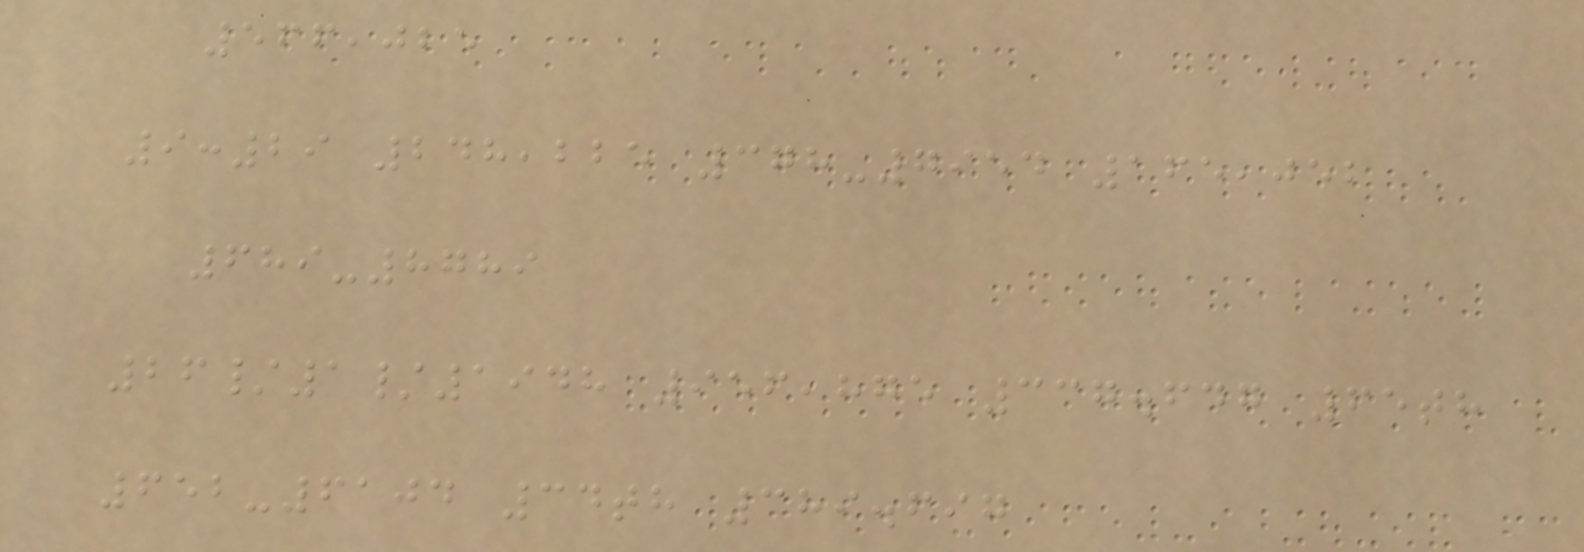566,025
9:29 248,225 378-7954 165,052
689-8789
26/1/1948 956,875 337.647 65th
652-6104 34th 389.697
